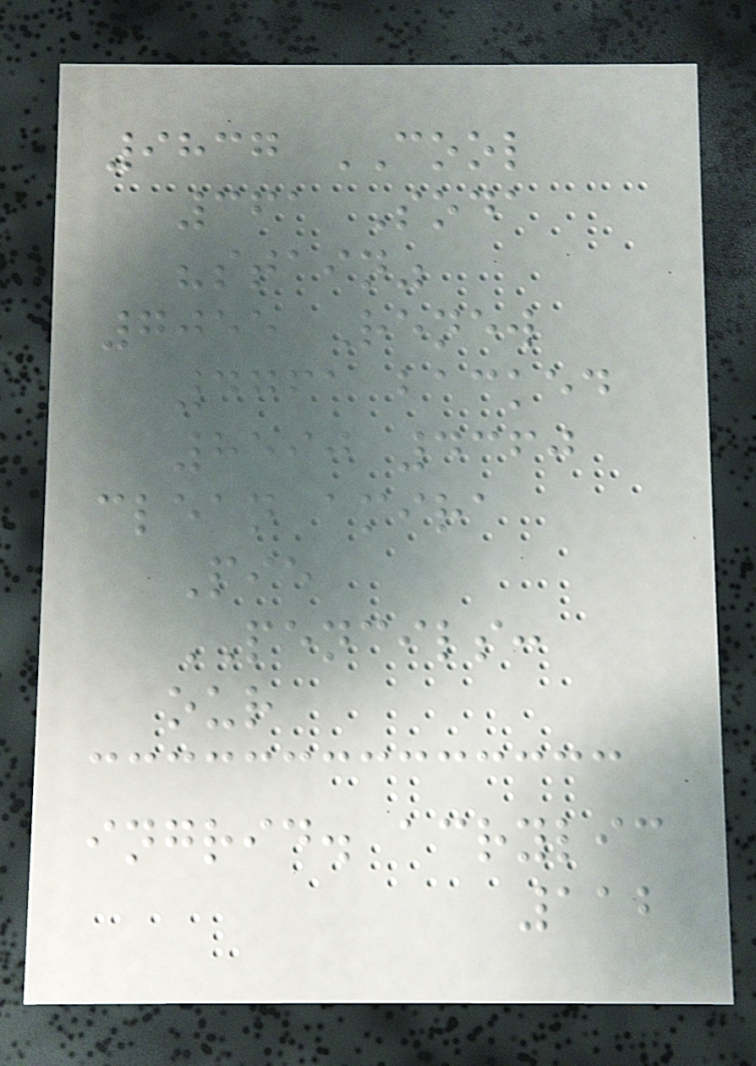9837 COOL
361 Soda
"stain"
7055 Renew
4761 backed
8590 4360
clean amira
Pie
PENCILS:
our
ingrid. acrylic
112
